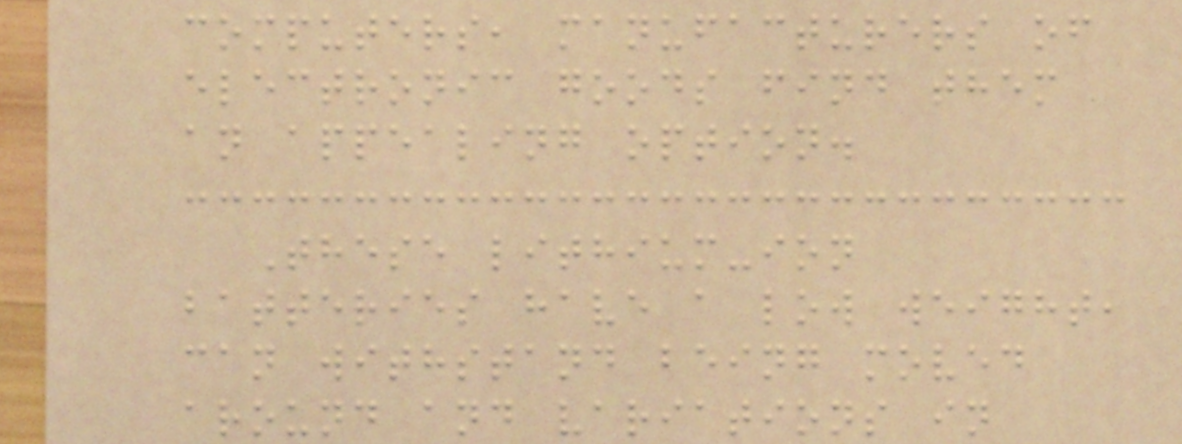computers, manufacturers of
electronic goods find them
an appealing option.
These lithium-ion
batteries have a low weight,
can withstand being moved
around and variations in
